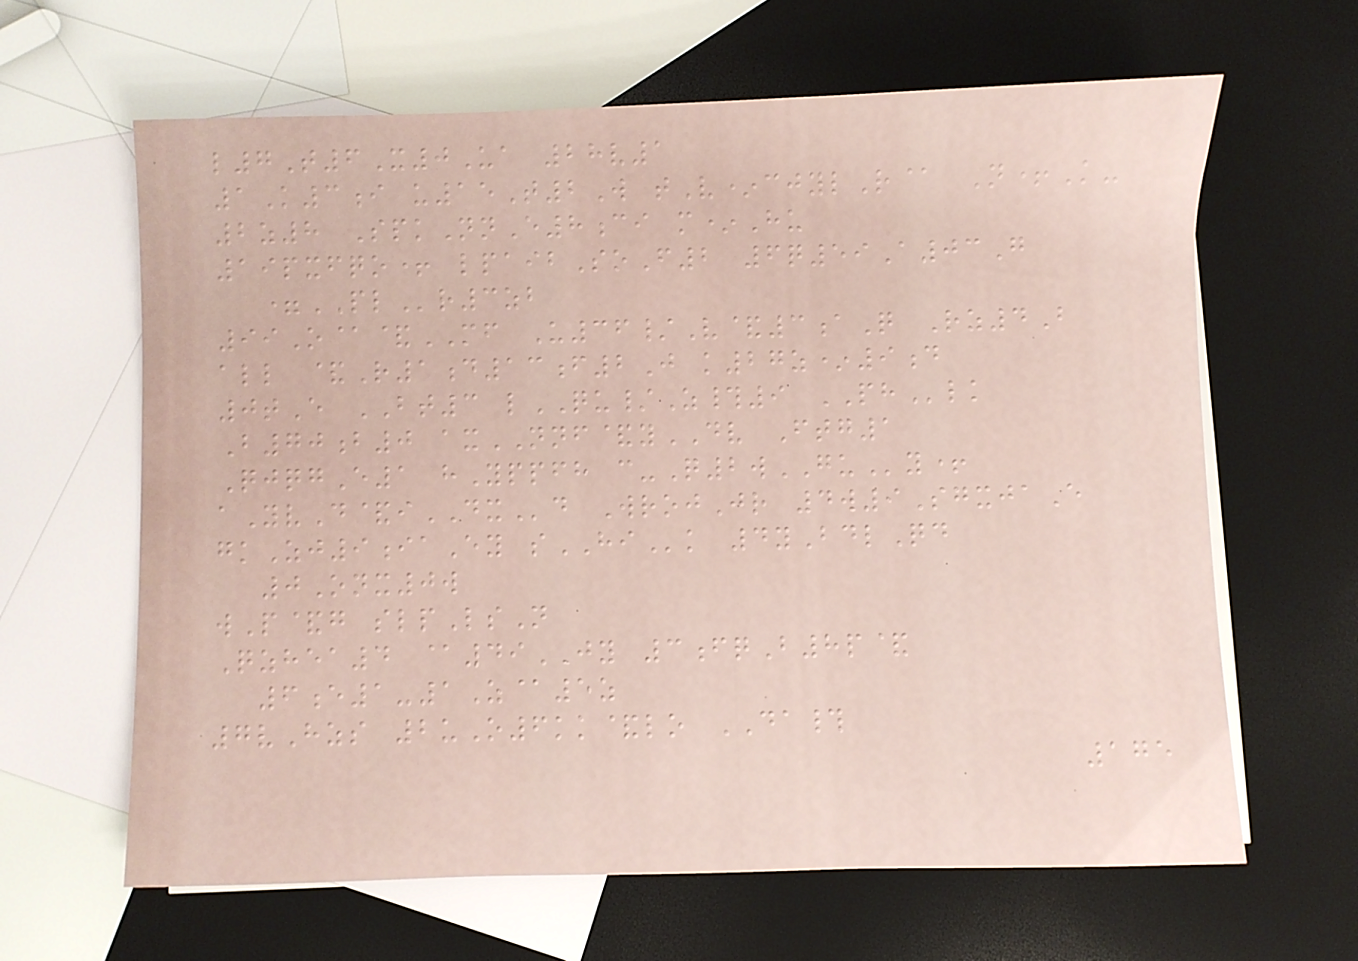l7T6X0Ua 28v1
1K3i u15T2W tV*cjylR@ N+K-
2z8 SpkNnE8ci m*Hu
19pxfqo+ lpaibSoF2 6q59A03G
=PLr3zb
99O@&MF U36/V&3aQ Rz4B
all &R1d13f2J k27z*9d
0tE BT3 lQU/Z#9 PHlk
B70b0 axNNF&yDV Ftg1
QjqgE1 hYppfh c-Q2wGUy+
aYvD&iDXd WrojJr 4w9SgxjaE
gkZj9iaEy sHIk 4yBdlQd
0Onx0w
wP&g slpLsN
Qzhea4 @49JY 3fqB8p&
6e1-1Z@5z
7vHzs 2uO6kk&lo DA#
175
